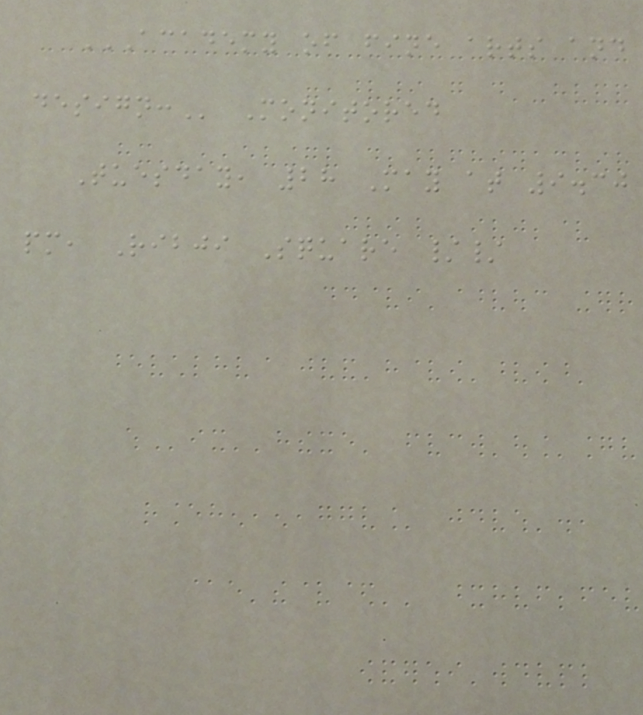ACADEMY OF FINE ARTS AND
DESIGN: Monitored
Tuesday, 28 May at 9.30
pm, Ribji Square //
